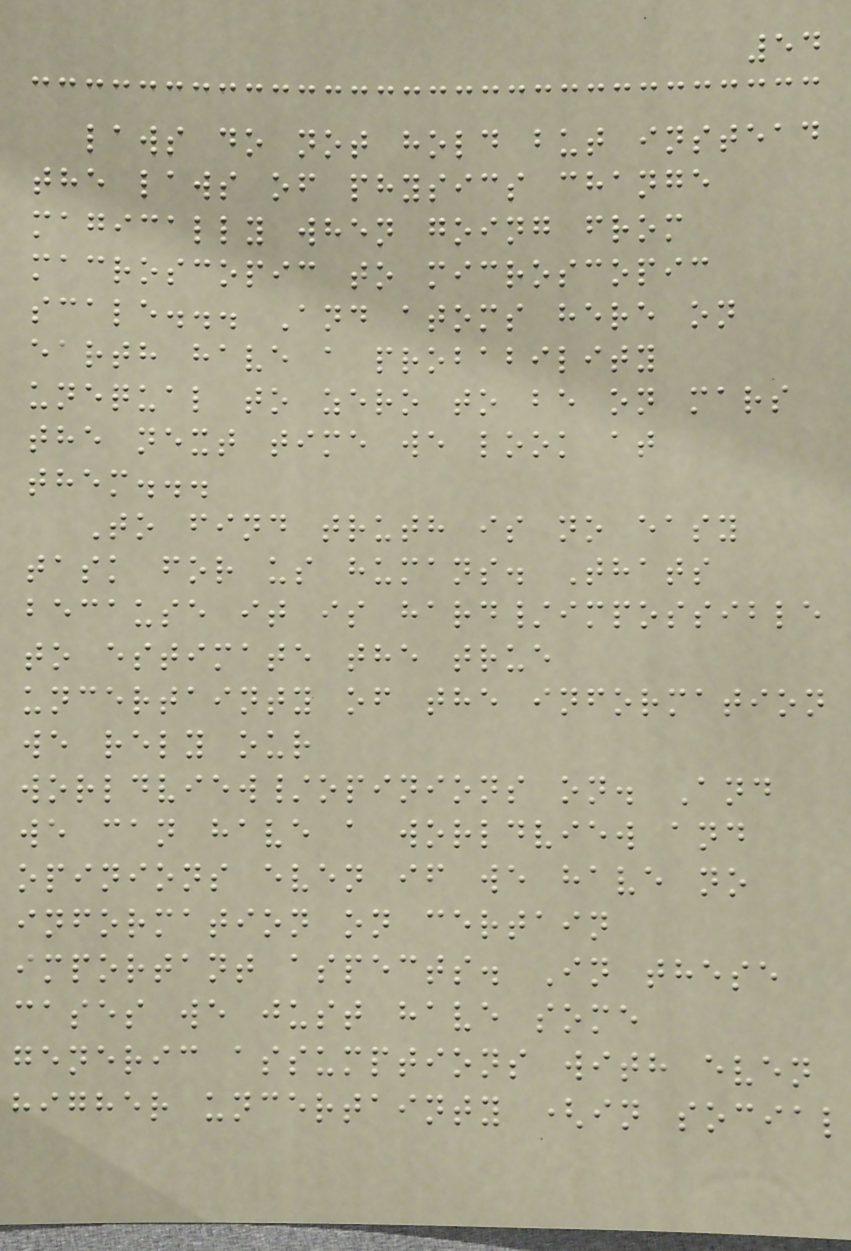54
laws do not hold but instead
the laws of physics change
magically when going from
macroscopic to microscopic
scale... And atoms here on
earth have a probability
unequal to zero to be on mars
the next time we look at
them...
To find truth is no easy
task for us humans. Thats
because it is hard/impossible
to estimate the true
uncertainty of the information
we rely our
worldview/opinions on. And
we can have a worldview and
opinions even if we have no
information on certain
important aspects. In these
cases we just have some
generic assumptions with even
higher uncertainty (in social
